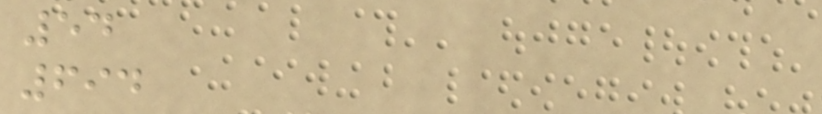54
694
